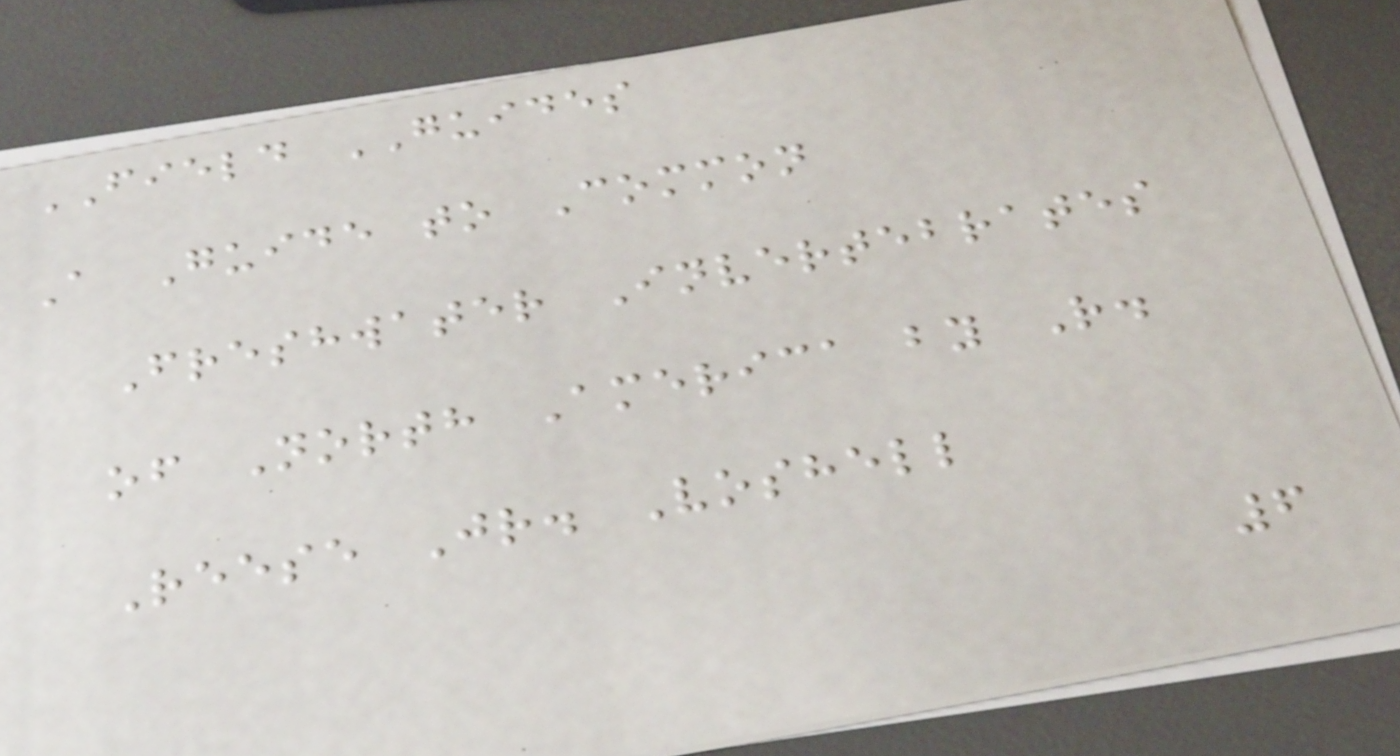FIELD GUIDES
A Guide to Common
Freshwater Invertebrates
of North America by R.
Reese Jr. Voshell
6
